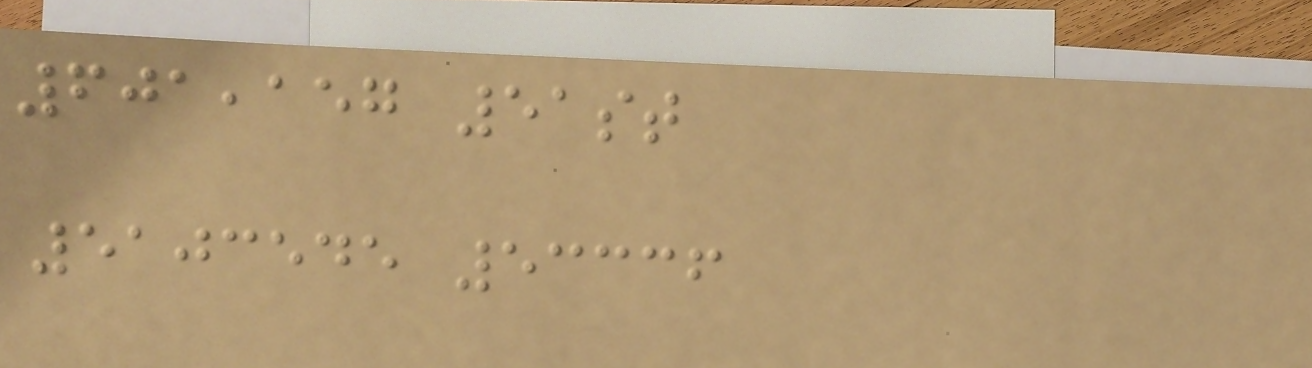601,157 51st
5103545 53336
